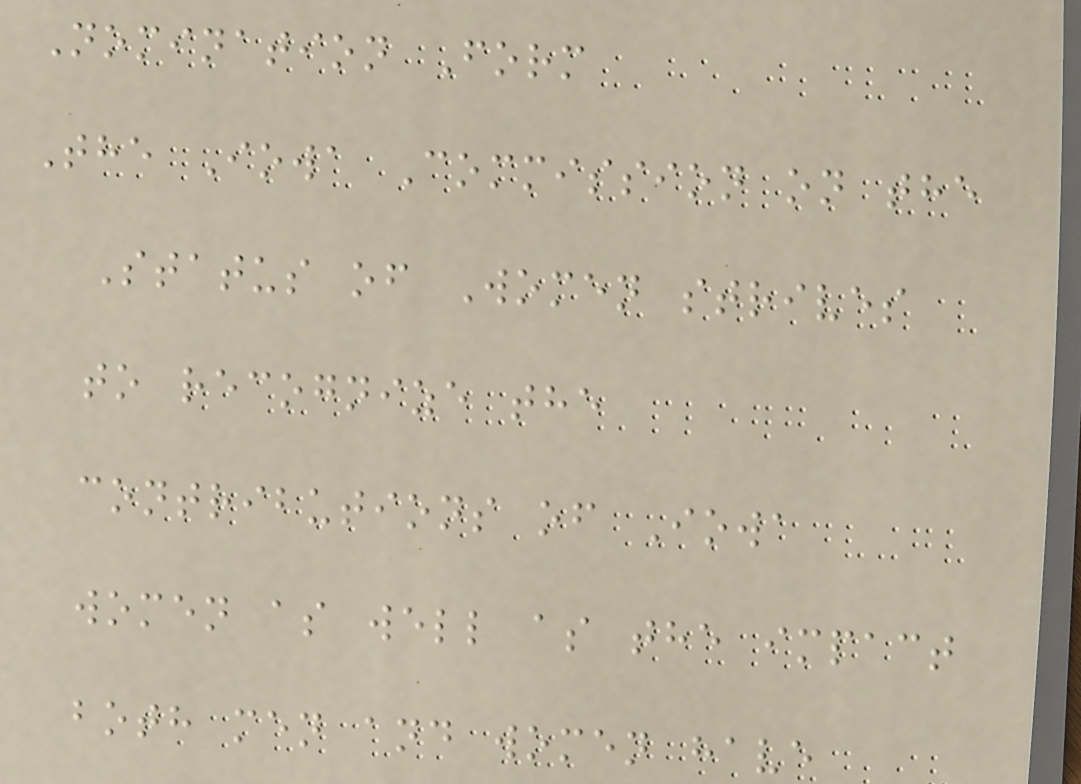Nomination Form
The Iowa Commission on the
Status of Women strives
to recognize the
contributions of Iowa
women as well as the impact
both men and women have
